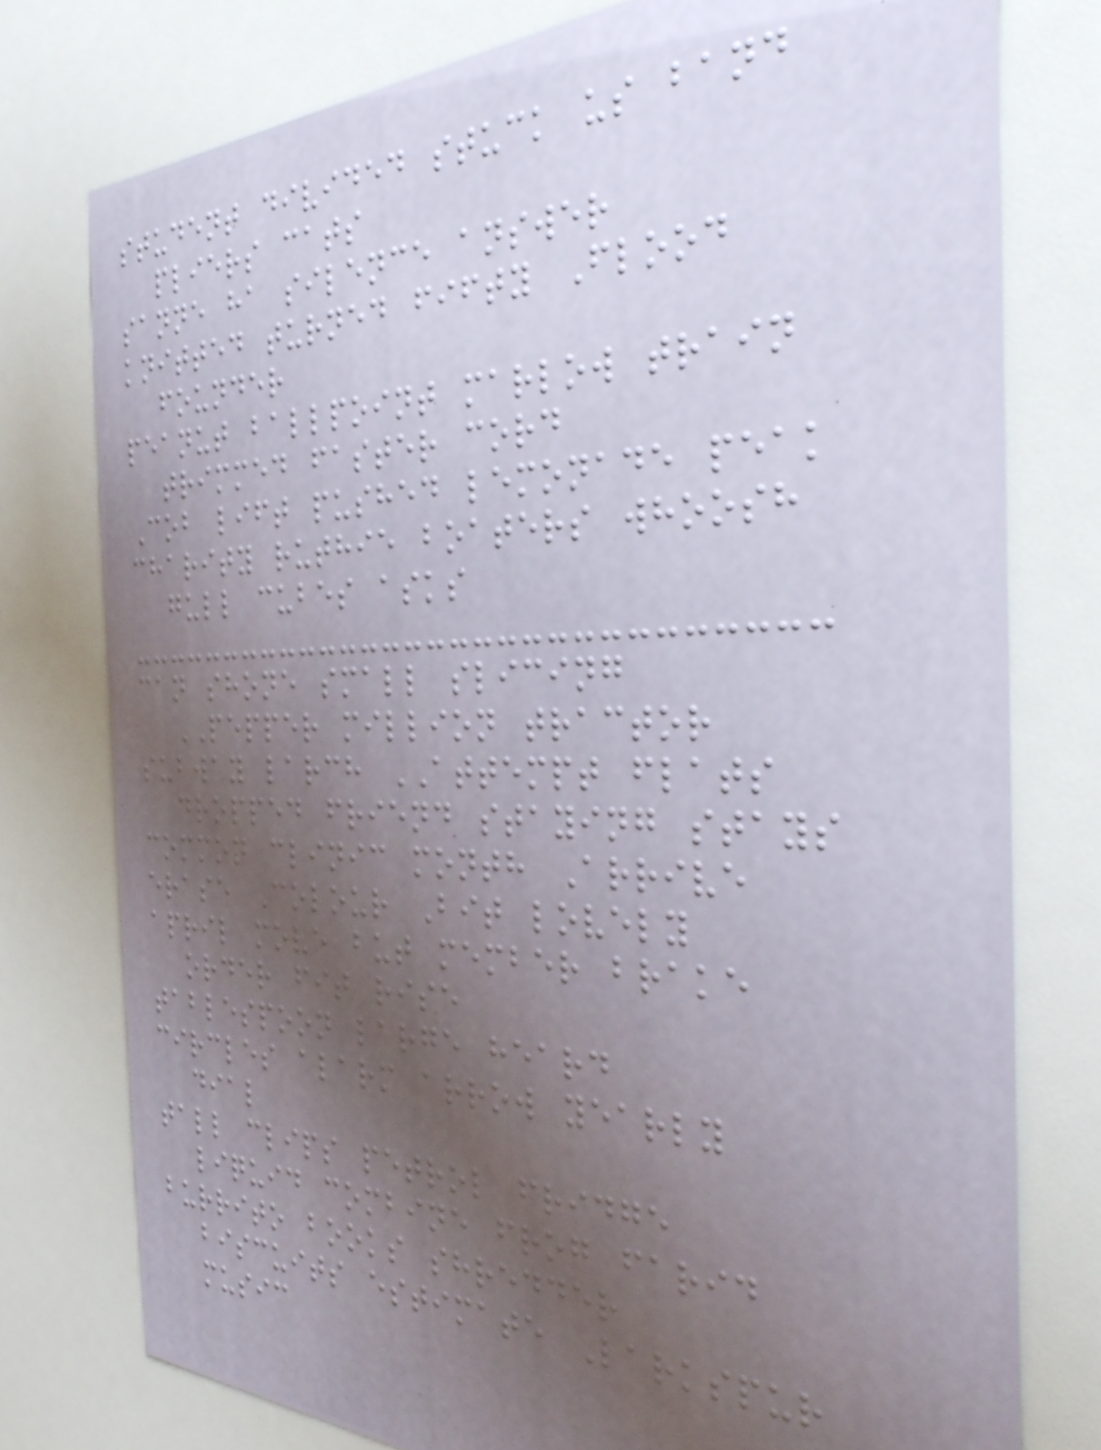student divided stuck us band
pliers cats
sanne ha silence answer
knitted turned fifty Flood
founder
peanut ballpoint marlow train
trimmed faster cord
Cob lift pushed lemonade peak
charity ruthie boaters whoosh
gull cubes asks
can shone small slicing
PEPPER million tractor
subway larch ATTEMPT flats
dropped friend staying stays
common clinic month Arrive
erase Colour Bit lovely
april move but member brake
order fit rise
tablespoon large heard
circles alarm arrow yearly
dial
tall clips petrol fridge
liquid combine frog farid
burrito books shredder
biscuits estimate Larkspur
music
